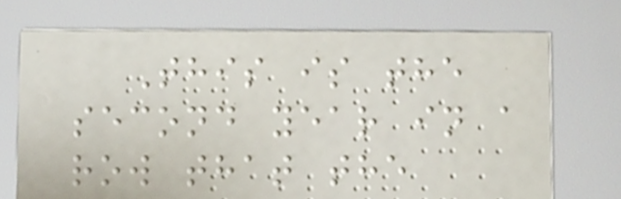This is the
second year in a
row that the
